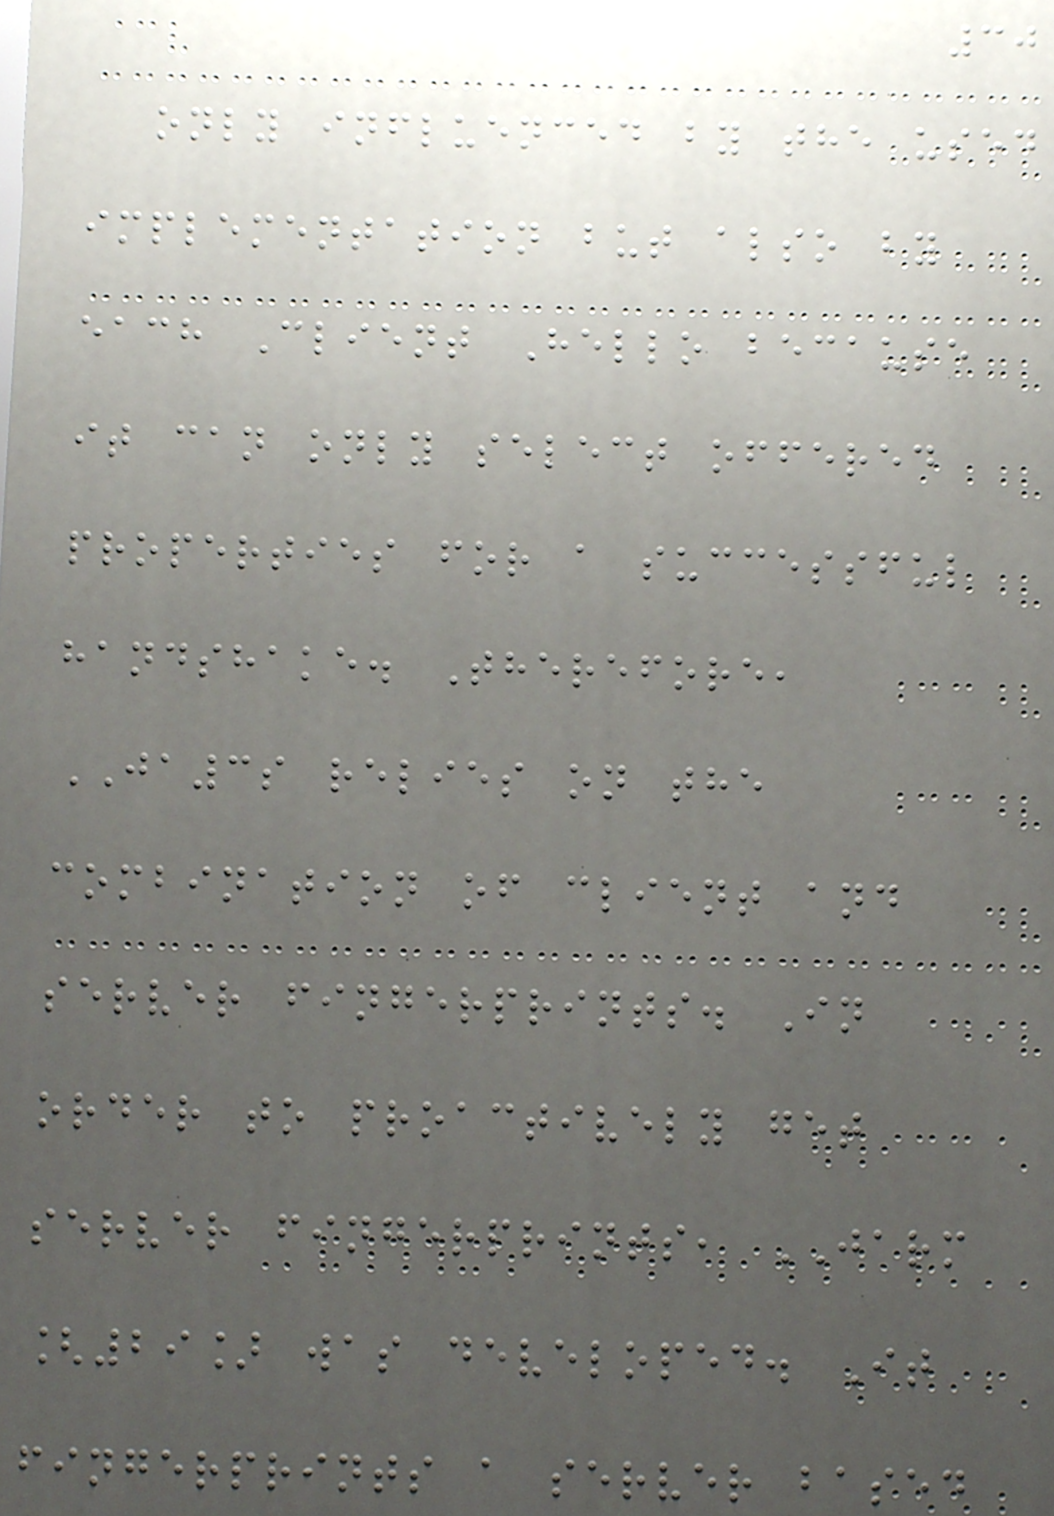30
only influenced by the used
implementation but also by
each Client Hello because
it can only select offered
properties for a successful
handshake. Therefore,
JA3s relies on the
combination of client and
server fingerprints. In
order to proactively get
server fingerprints, JARM
[29] was developed. It
fingerprints a server based
